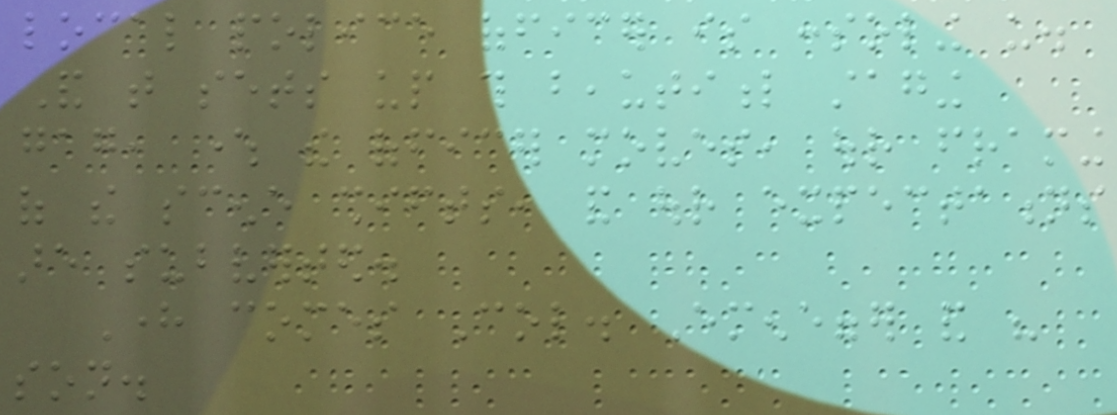local police officer is consoling us.
And that sets up this beautiful staging
gag, where the officer moves, our framing
of the scene shifts, and our expectations
are subverted.
Here comes Col. Emenegger and his
son.
